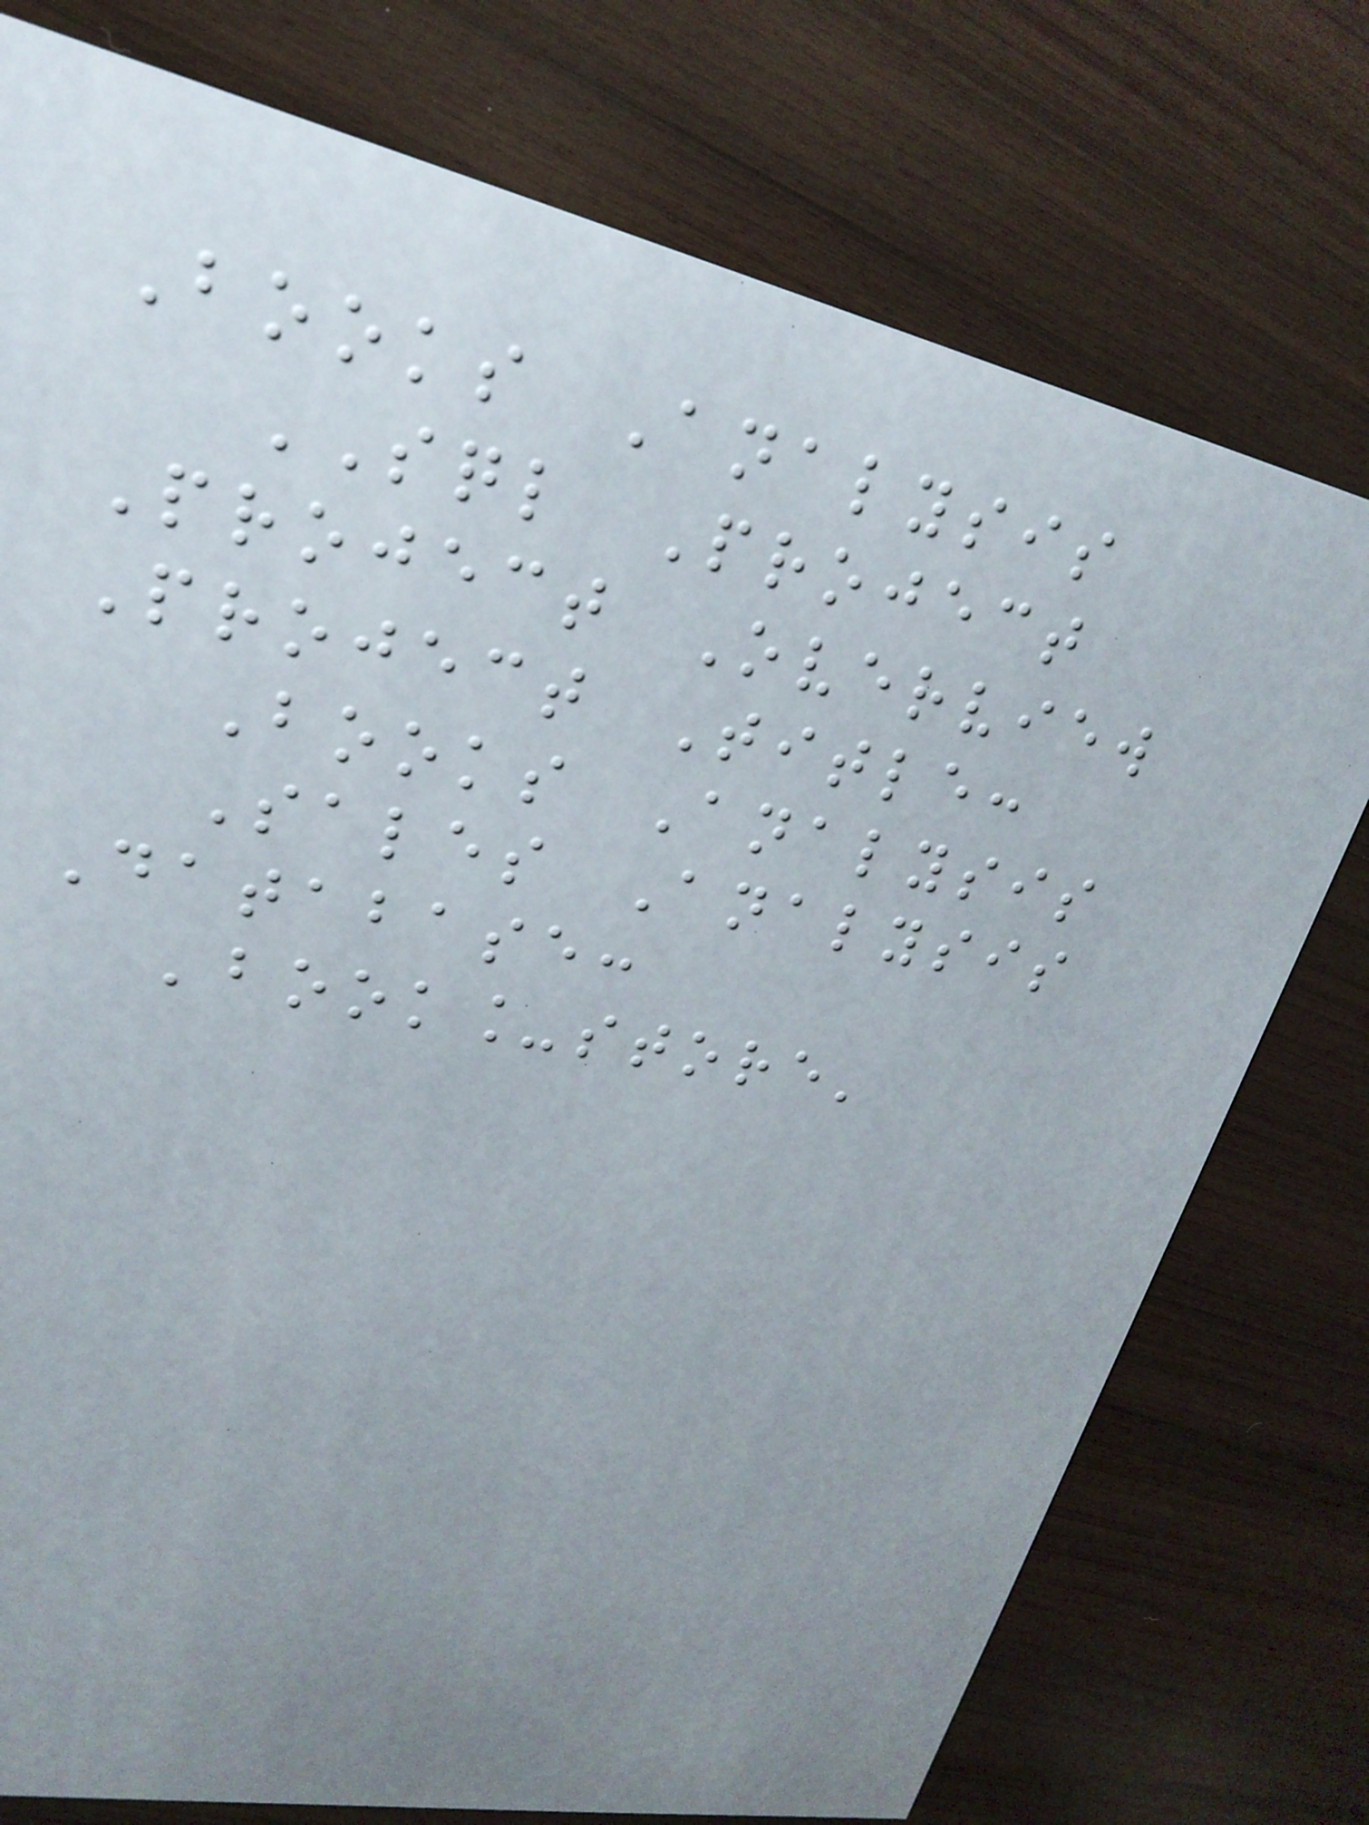Books Analysis
SQL Project
Project Overview
Project Title:
Books Analysis
Sales Analysis
Database:
'book_store'
